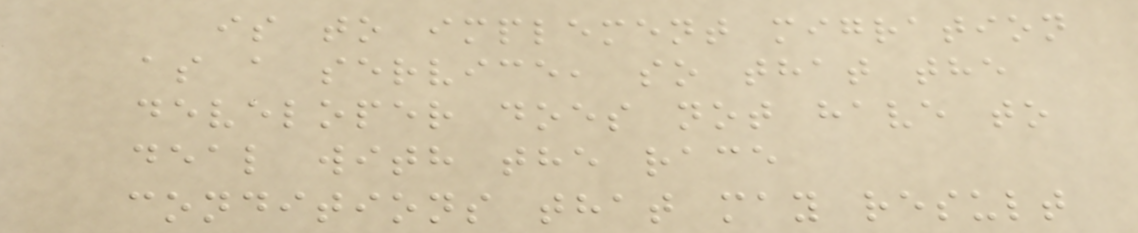is to implement migration
as a service, so that the
developer does not have to
deal with the race
conditions that may result
